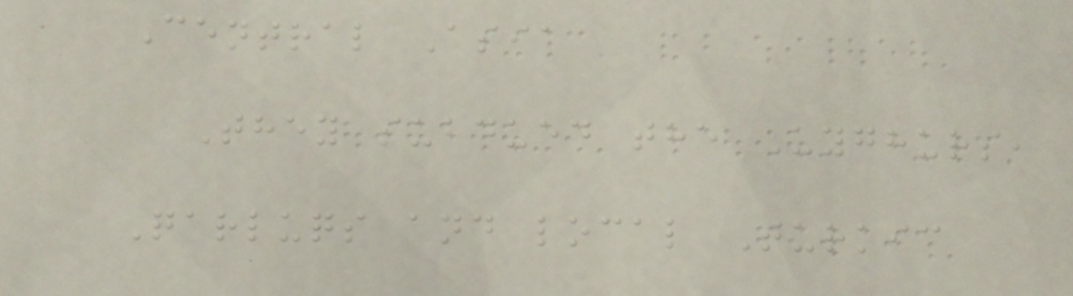Central Asia
They subdued the Uyghurs,
Qarluqs and local Turkic
